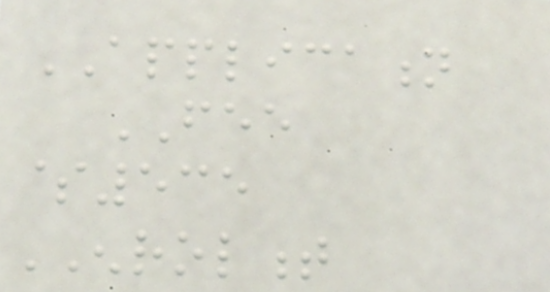APPLICATION
FEE
$535
ENROLMENT
